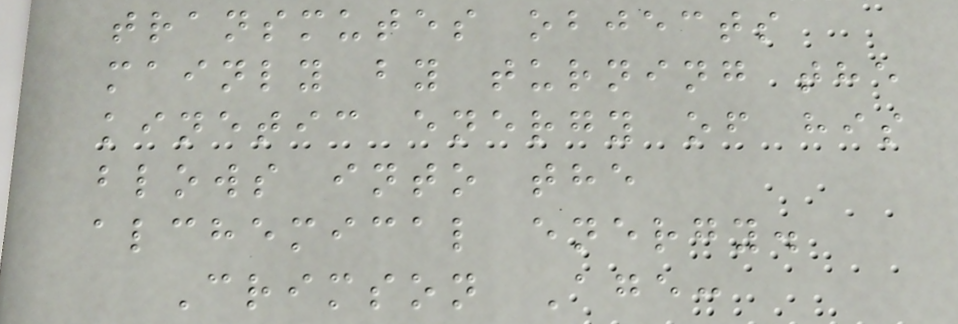transmutes objects
mainly by turning the
kinetic energy of his
blows into the
alchemical energy.
Crimson Age:
